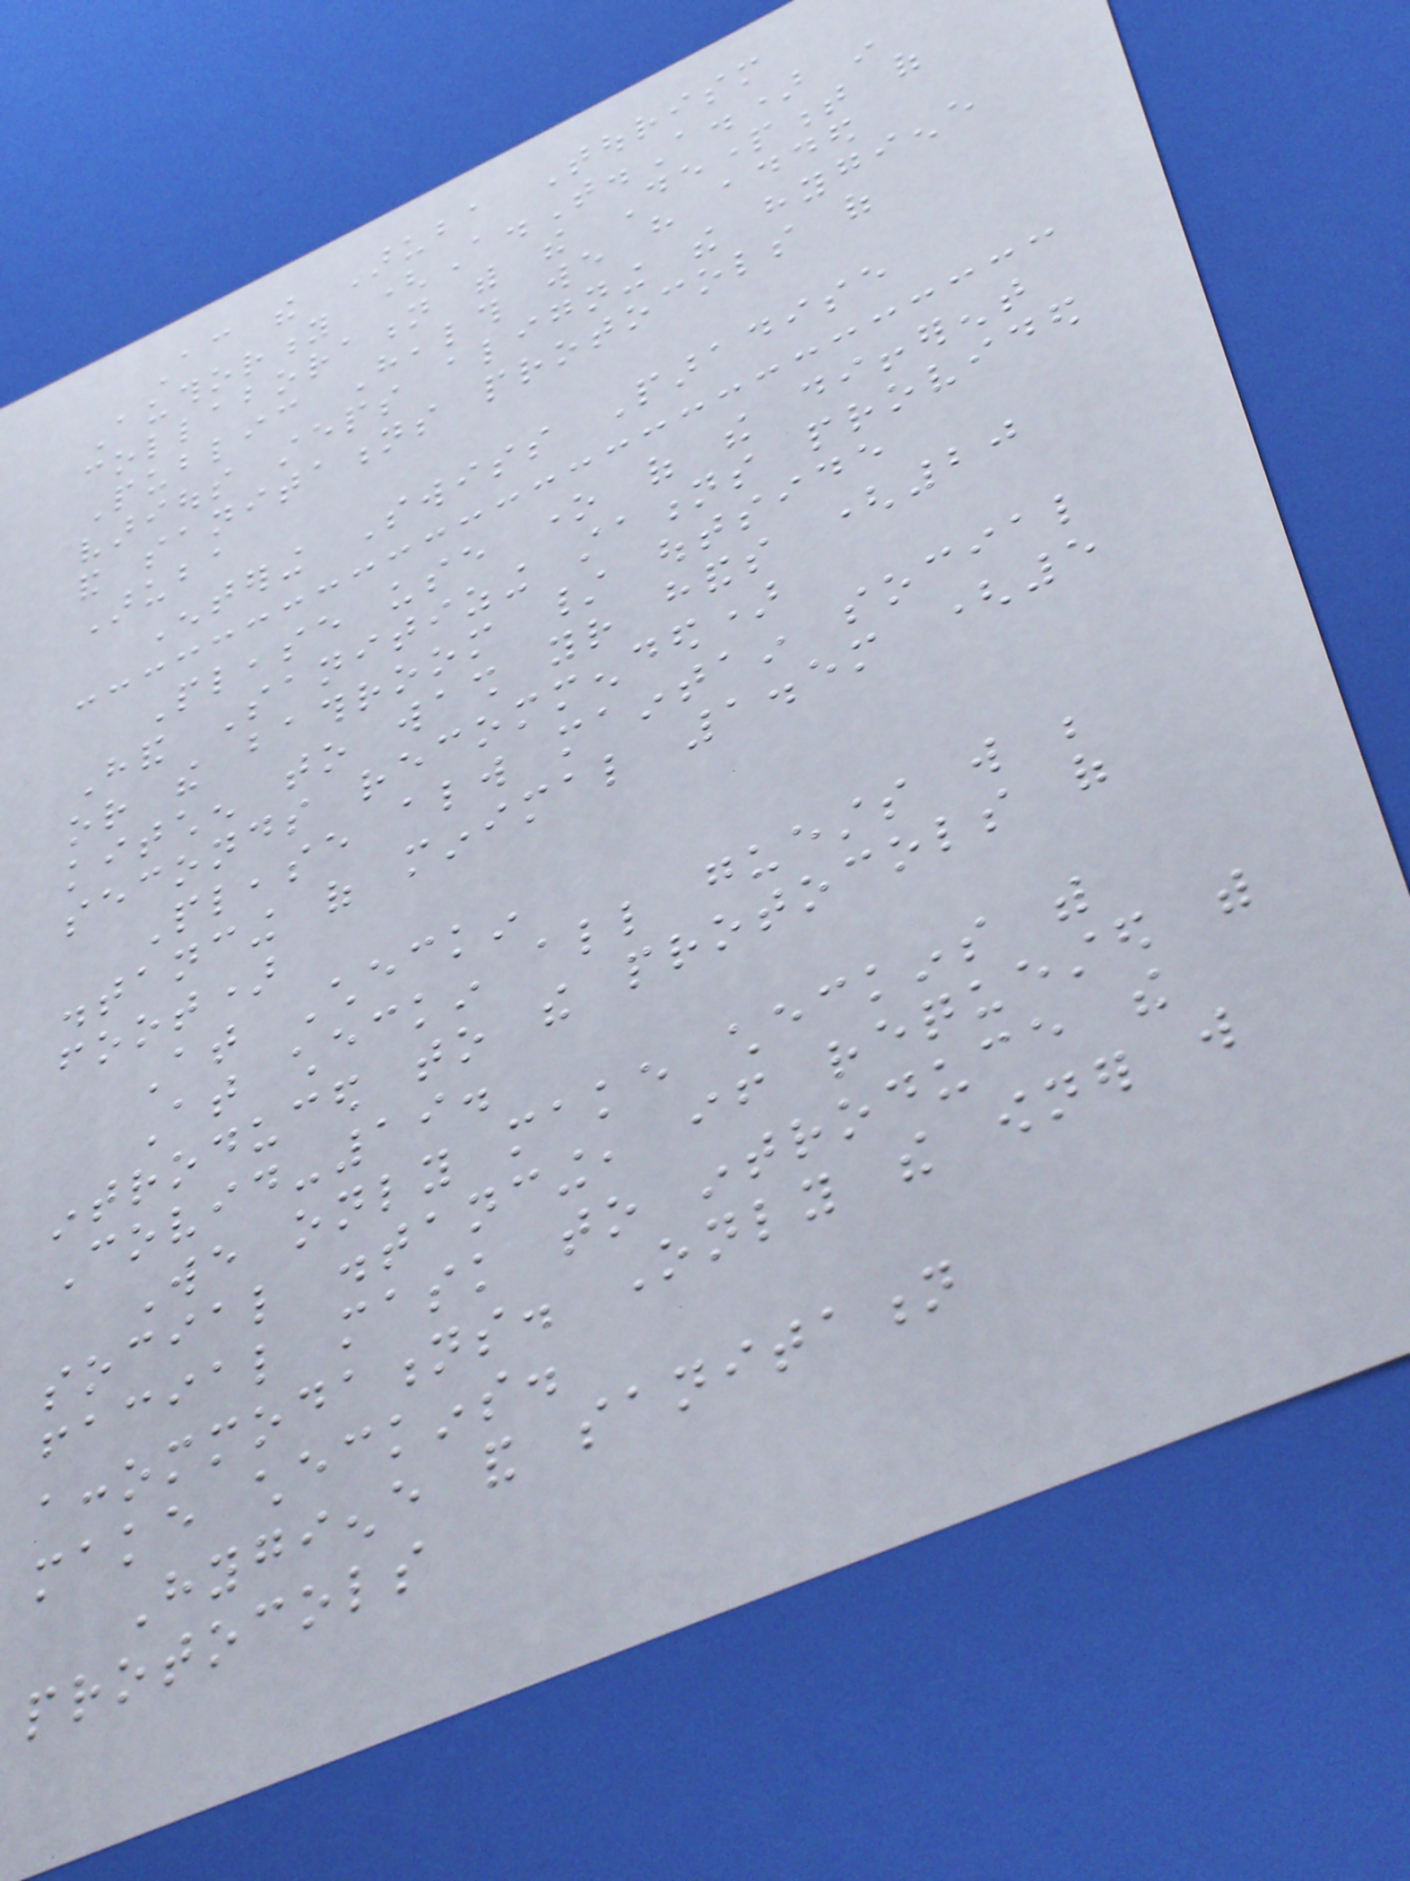According the Aruba Tourism
Authority (A.T.A.) in
collaboration with the Department of
Public Health we have added
various steps aligning the hygiene
and sanitations protocols of
Aruba
Entering Swiss Paradise
Please use one of the different
Hand Sanitizing stations provided
or the bathroom / outside
kitchen to wash your hands (20
seconds recommended)
Please always maintain social
distancing of minimal 1.5m (5
foot)
At Checkin
At checkin all guests will be
introduced to the protocols of
Covid-19.
We only make checkins with
social distancing, if requested with
facial mask to introduce the
accommodations. Only the owner will
make checkins.
Hygiene and sanitation
protocols
